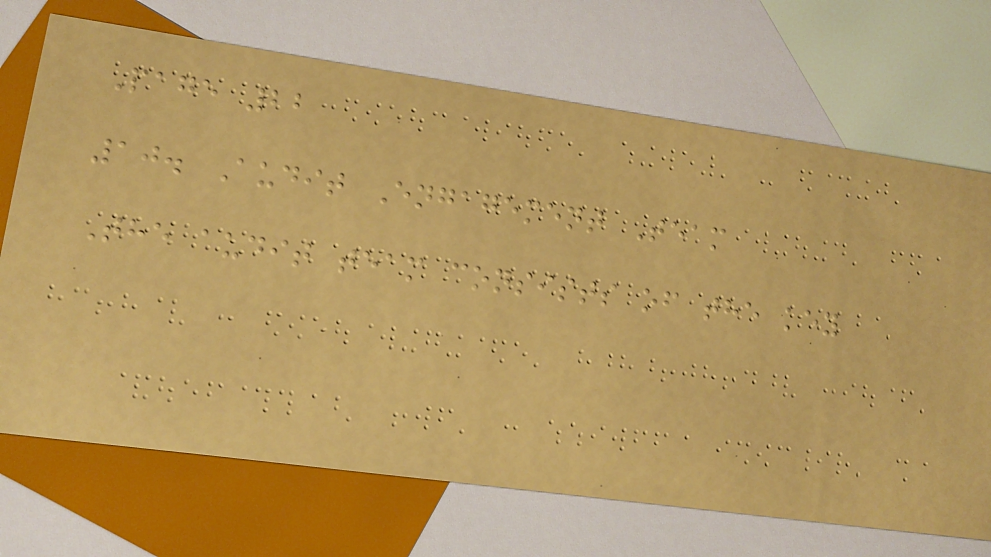Page 22
10. Audit Engagement Team
The audit team consists of the key
